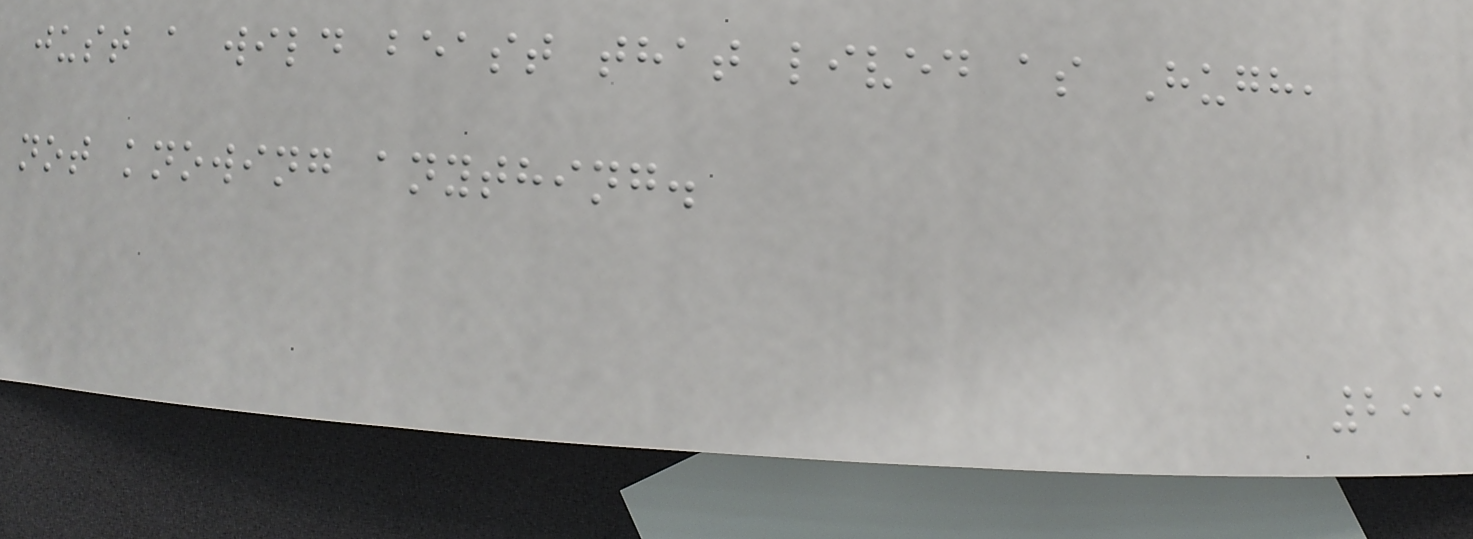just a wild beast that lived as Hugh,
not knowing anything.
291
